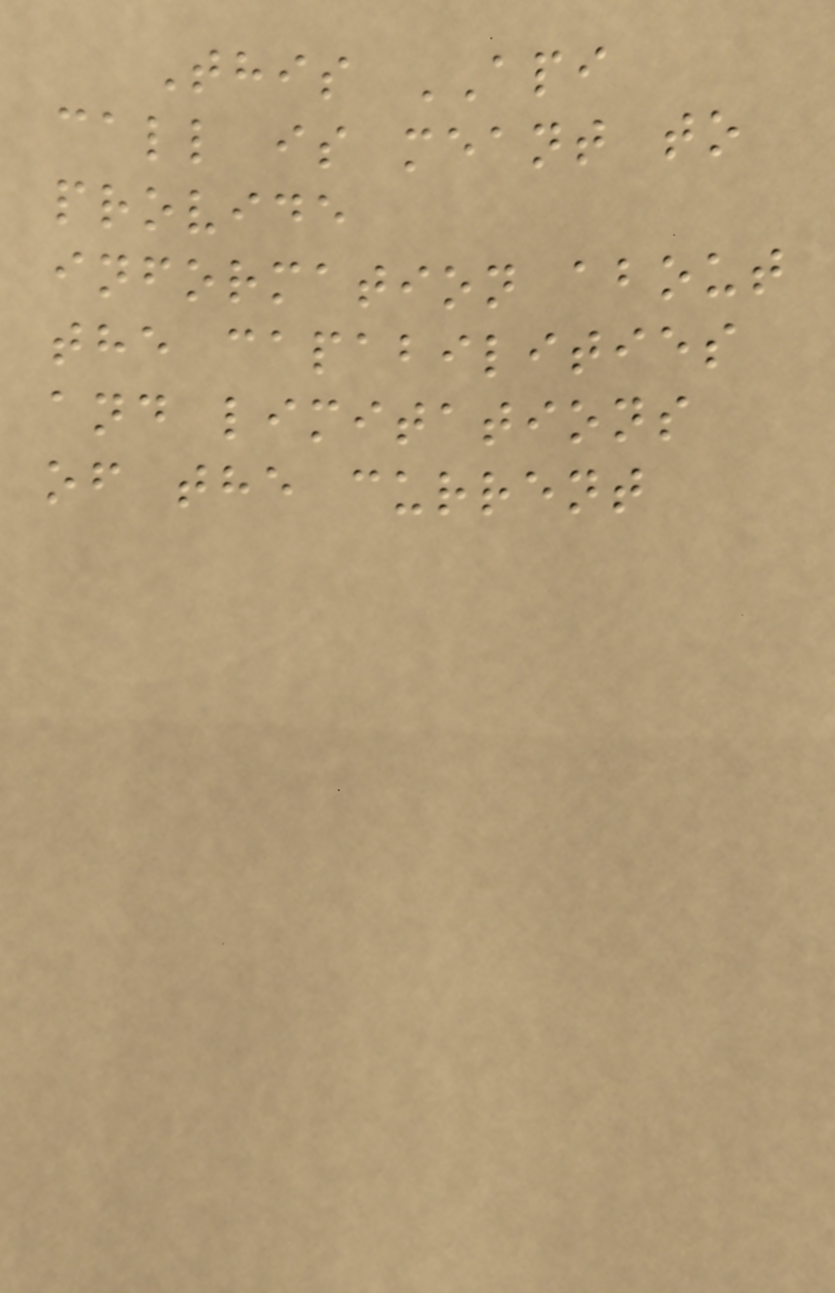This API
call is meant to
provide
information about
the capabilities
and limitations
of the current
